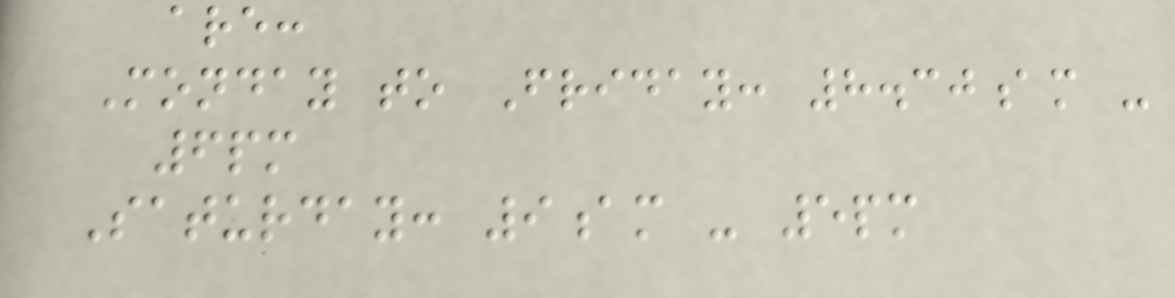are:
Monday to Friday: 8.30am -
6pm
Saturday: 9am - 5pm
